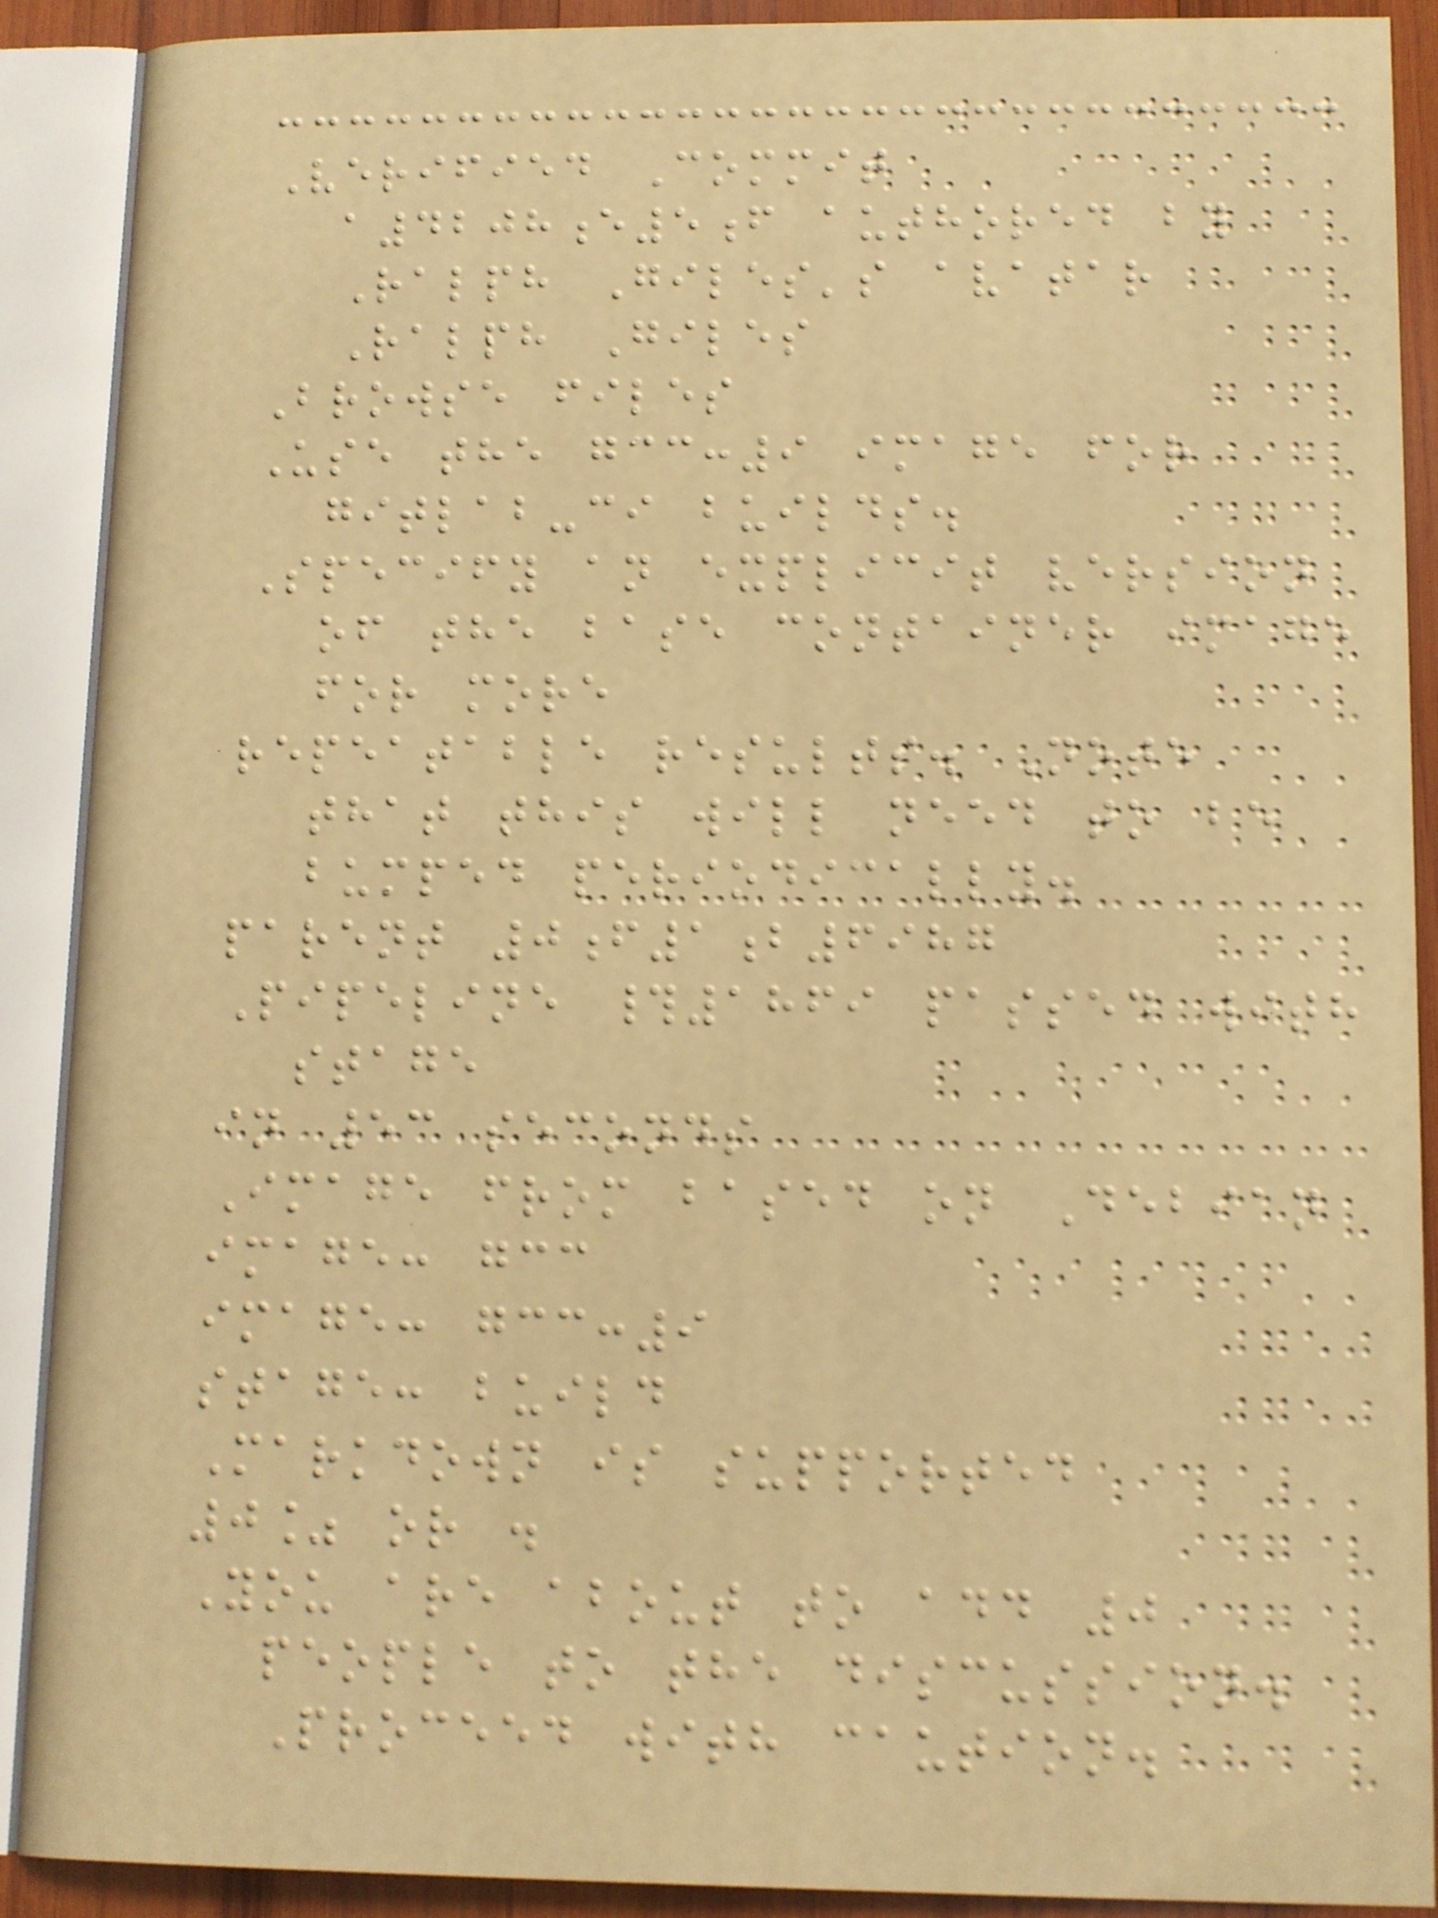Verified Commit
a4208e5f authored by
Ralph Giles's avatar
Ralph Giles
Browse files
Use the gcc:9 image for
gitlab-ci builds.
Specify an explicit version
of the base container image
for more
repeatable results. Note
that this will need to be
bumped periodically.
parent 0f1b6987
Pipeline #1869 passed with
stage
in 53 seconds
Image from based on Debian
image: gcc
image: gcc:9
stage: build
Markdown is supported
0% or .
You are about to add 0
people to the discussion.
Proceed with caution.
